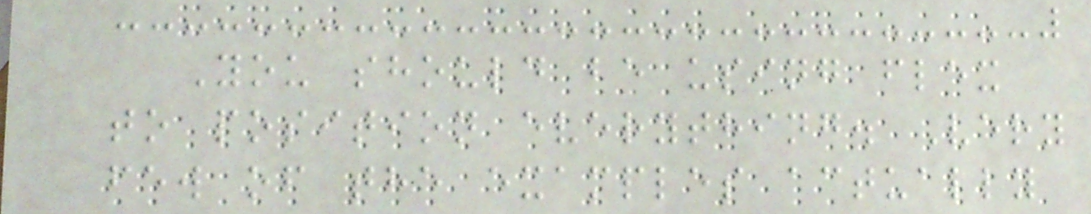You should be using flex
to position everything. Very
few of the examples actually
